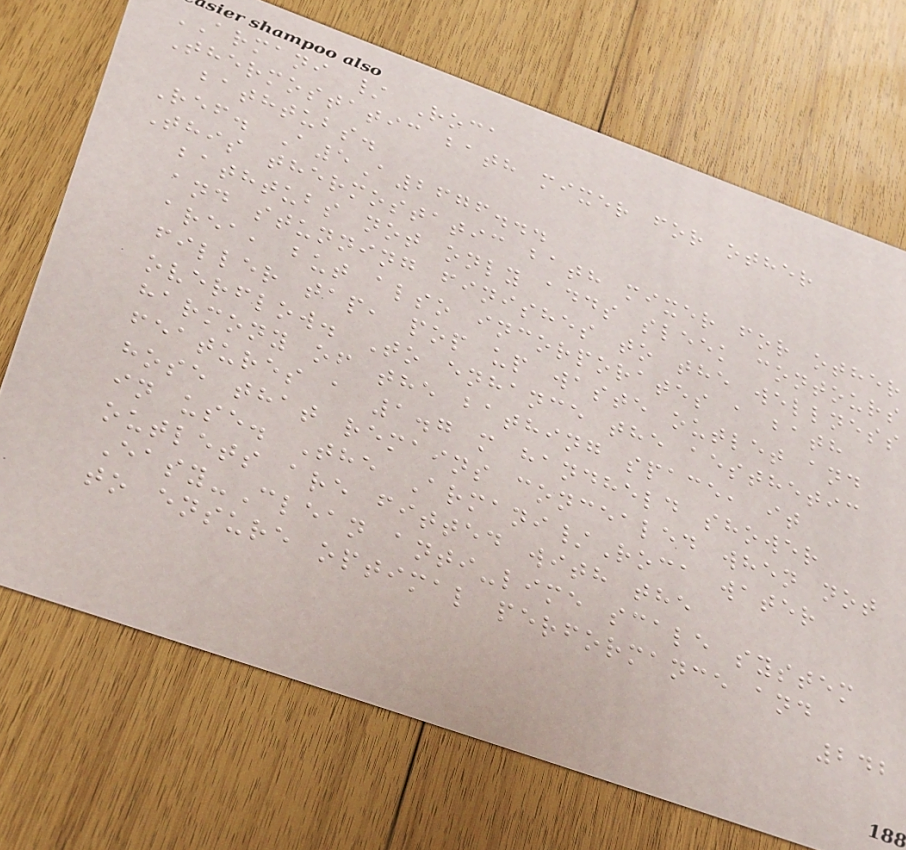ARMANI / Roca
Thermostatic bath mixer for other
bathtubs.
Ref. A5A2676...
This thermostatic bath mixer for other
bathtubs not only adds sleek contours
and stunning finishes to the wellness
area, but also incorporates a bath
filler tap, pop up waste outlet and
overflow. To enhance the aesthetic
harmony of the bathing space, it
features a 1.7 m handheld shower
hose that remains concealed when not
in use. The Armani/Roca water
outlets are fitted with the
Easy-Clean anti-lime scale system
to ensure optimal performance and
242
